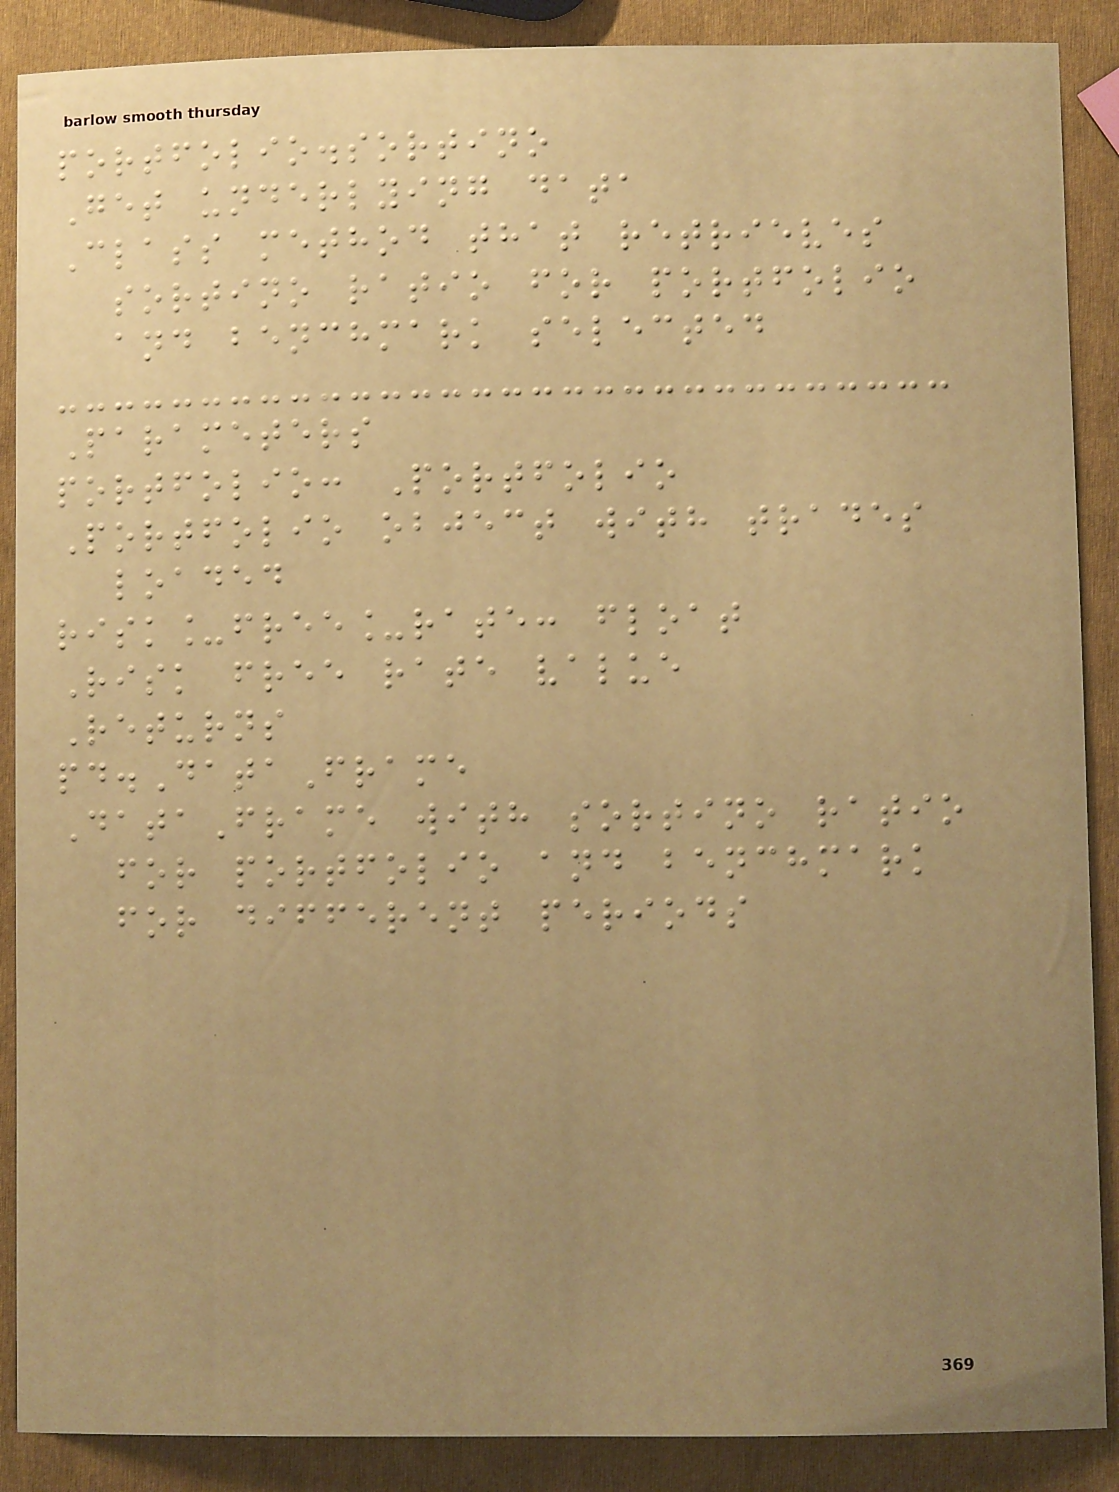portfolio.sortino
Get underlying data
Class method that retrieves
sortino ratio for portfolio
and benchmark selected
Parameters
portfolio: Portfolio
Portfolio object with trades
loaded
risk_free_rate: float
Risk free rate value
Returns
pd.DataFrame
DataFrame with sortino ratio
for portfolio and benchmark
for different periods
